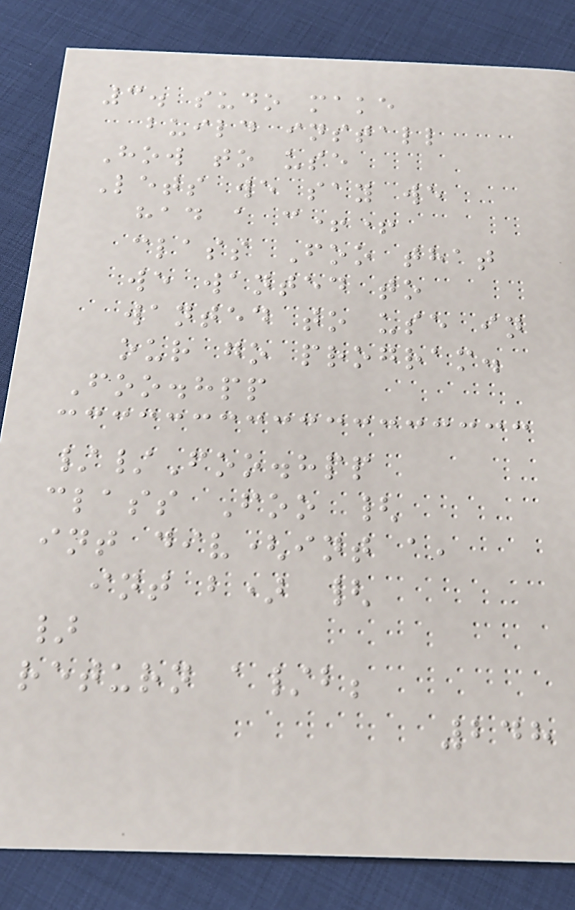3. sudo make
build install
How to use
Lets we say we
had a c++
class Foo that
we wanted to
wanted to use in
our go program.
Foo.hpp
//Foo.hpp
class Foo {
int div(int a,
int b) {
}
return a/b;
248
